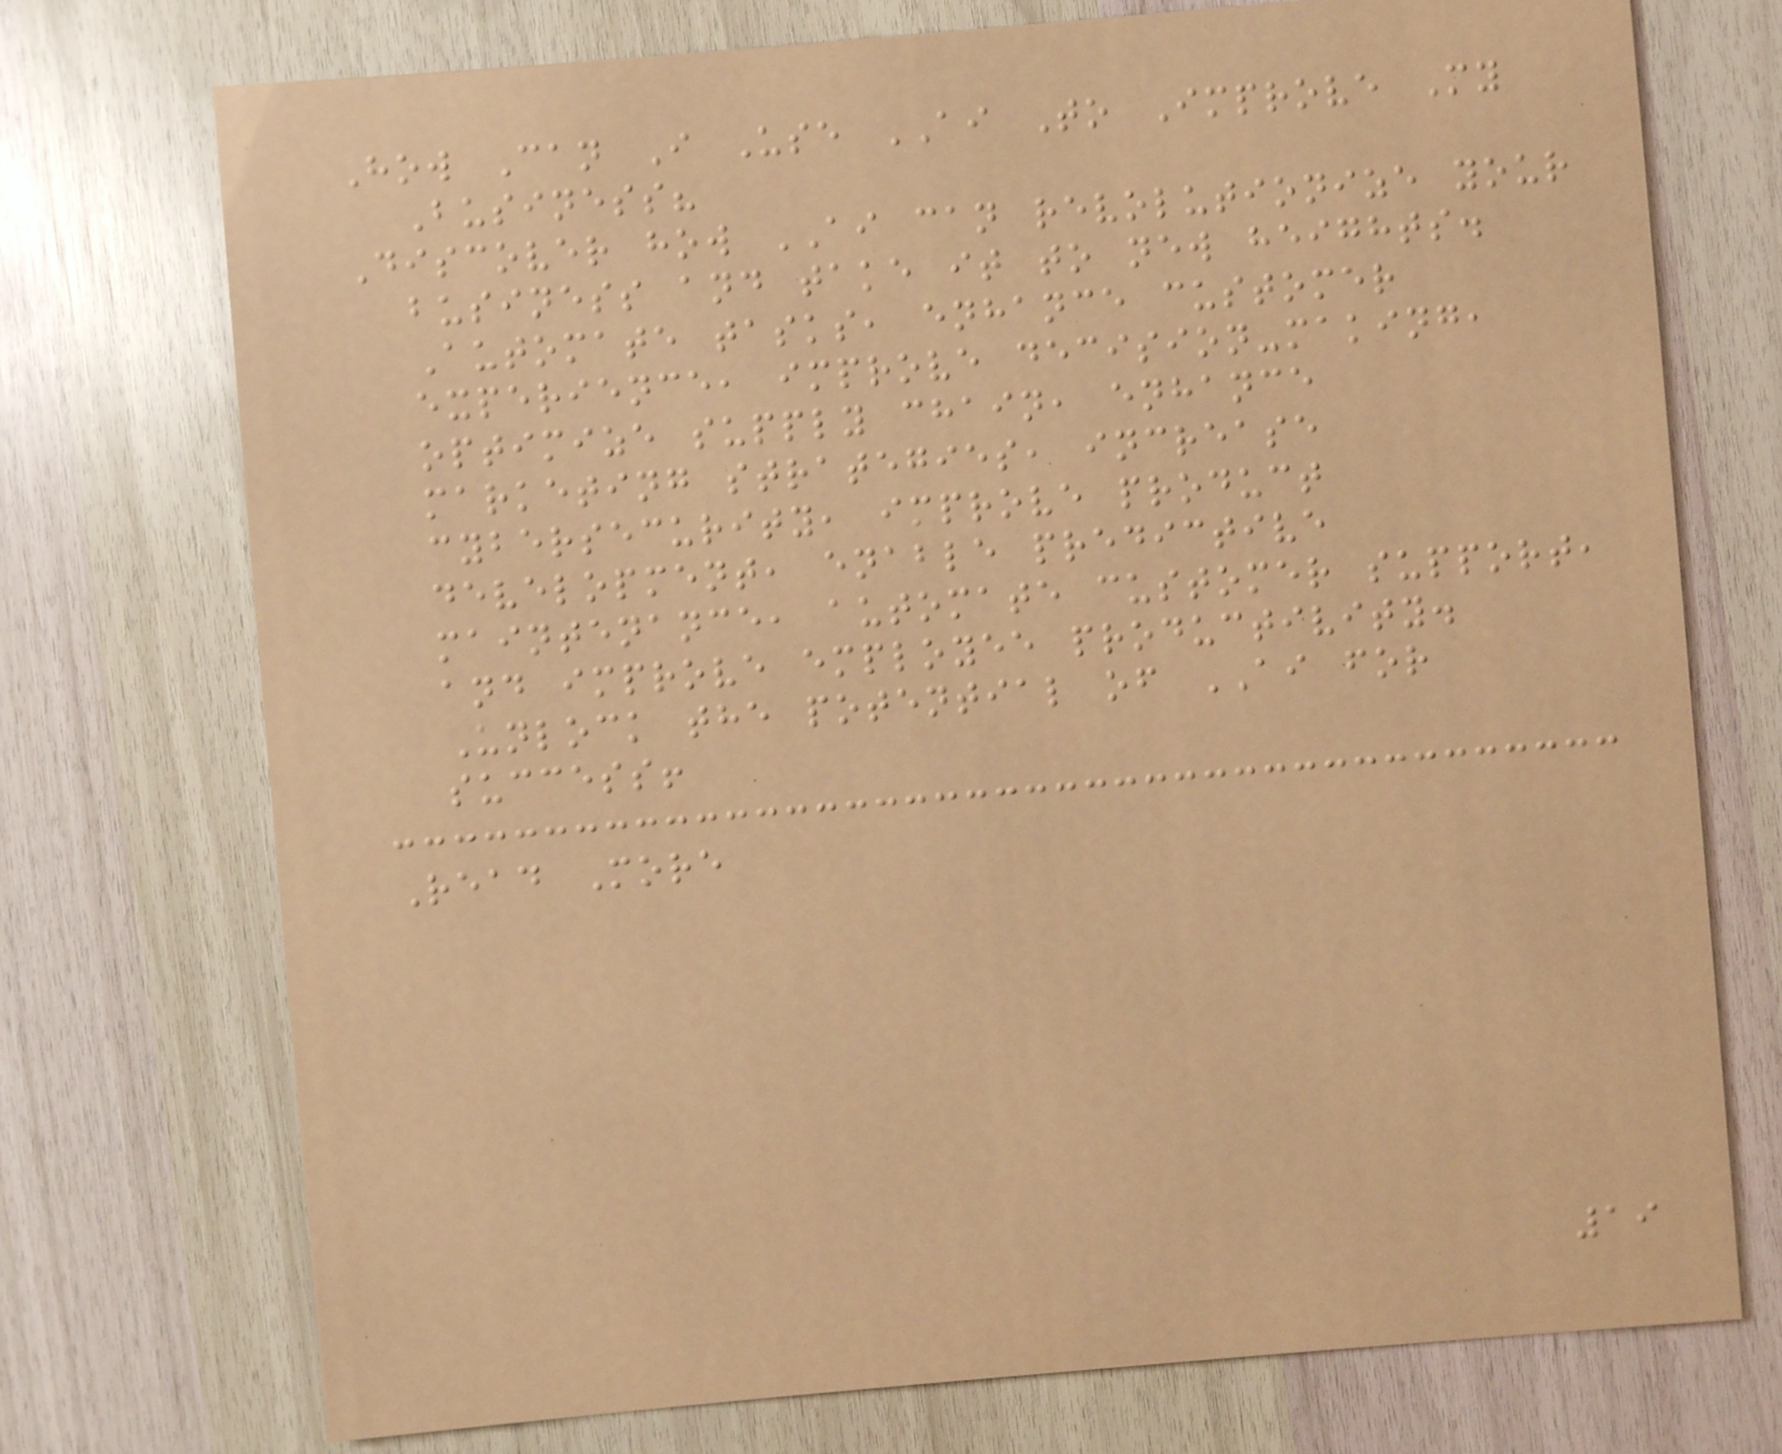How Can I Use AI To Improve My
Business?
Discover how AI can revolutionize your
business and take it to new heights.
Automate tasks, enhance customer
experience, improve decision-making,
optimize supply chain, enhance
marketing strategies, increase
cybersecurity, improve product
development, enable predictive
maintenance, automate customer support,
and improve employee productivity.
Unlock the potential of AI for
success!
Read More
19
